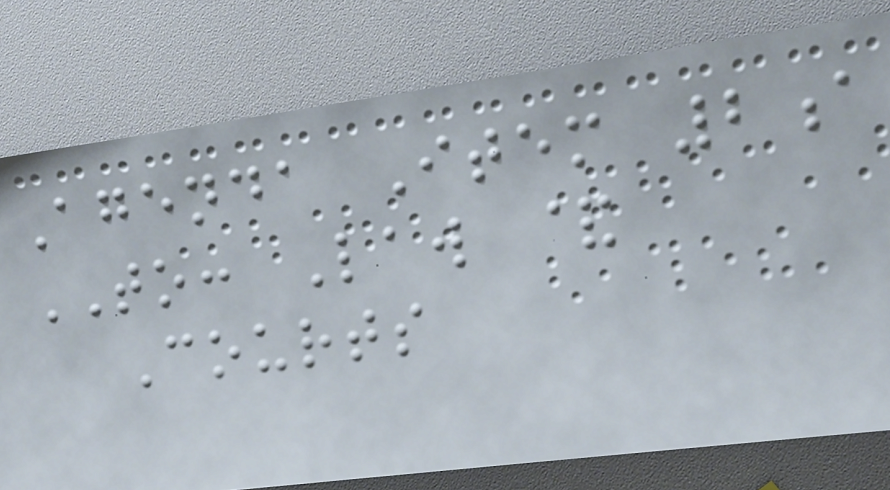Agenda Item 2a
TO: Law &
Courts
